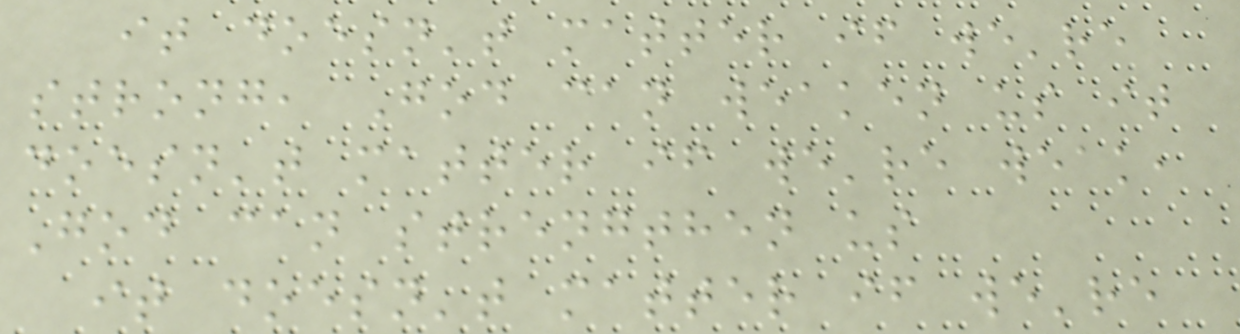it doesn't matter if we're
strong, God can weaken us it
doesn't matter if we're weak,
God can strengthen us
it doesn't matter if we're
